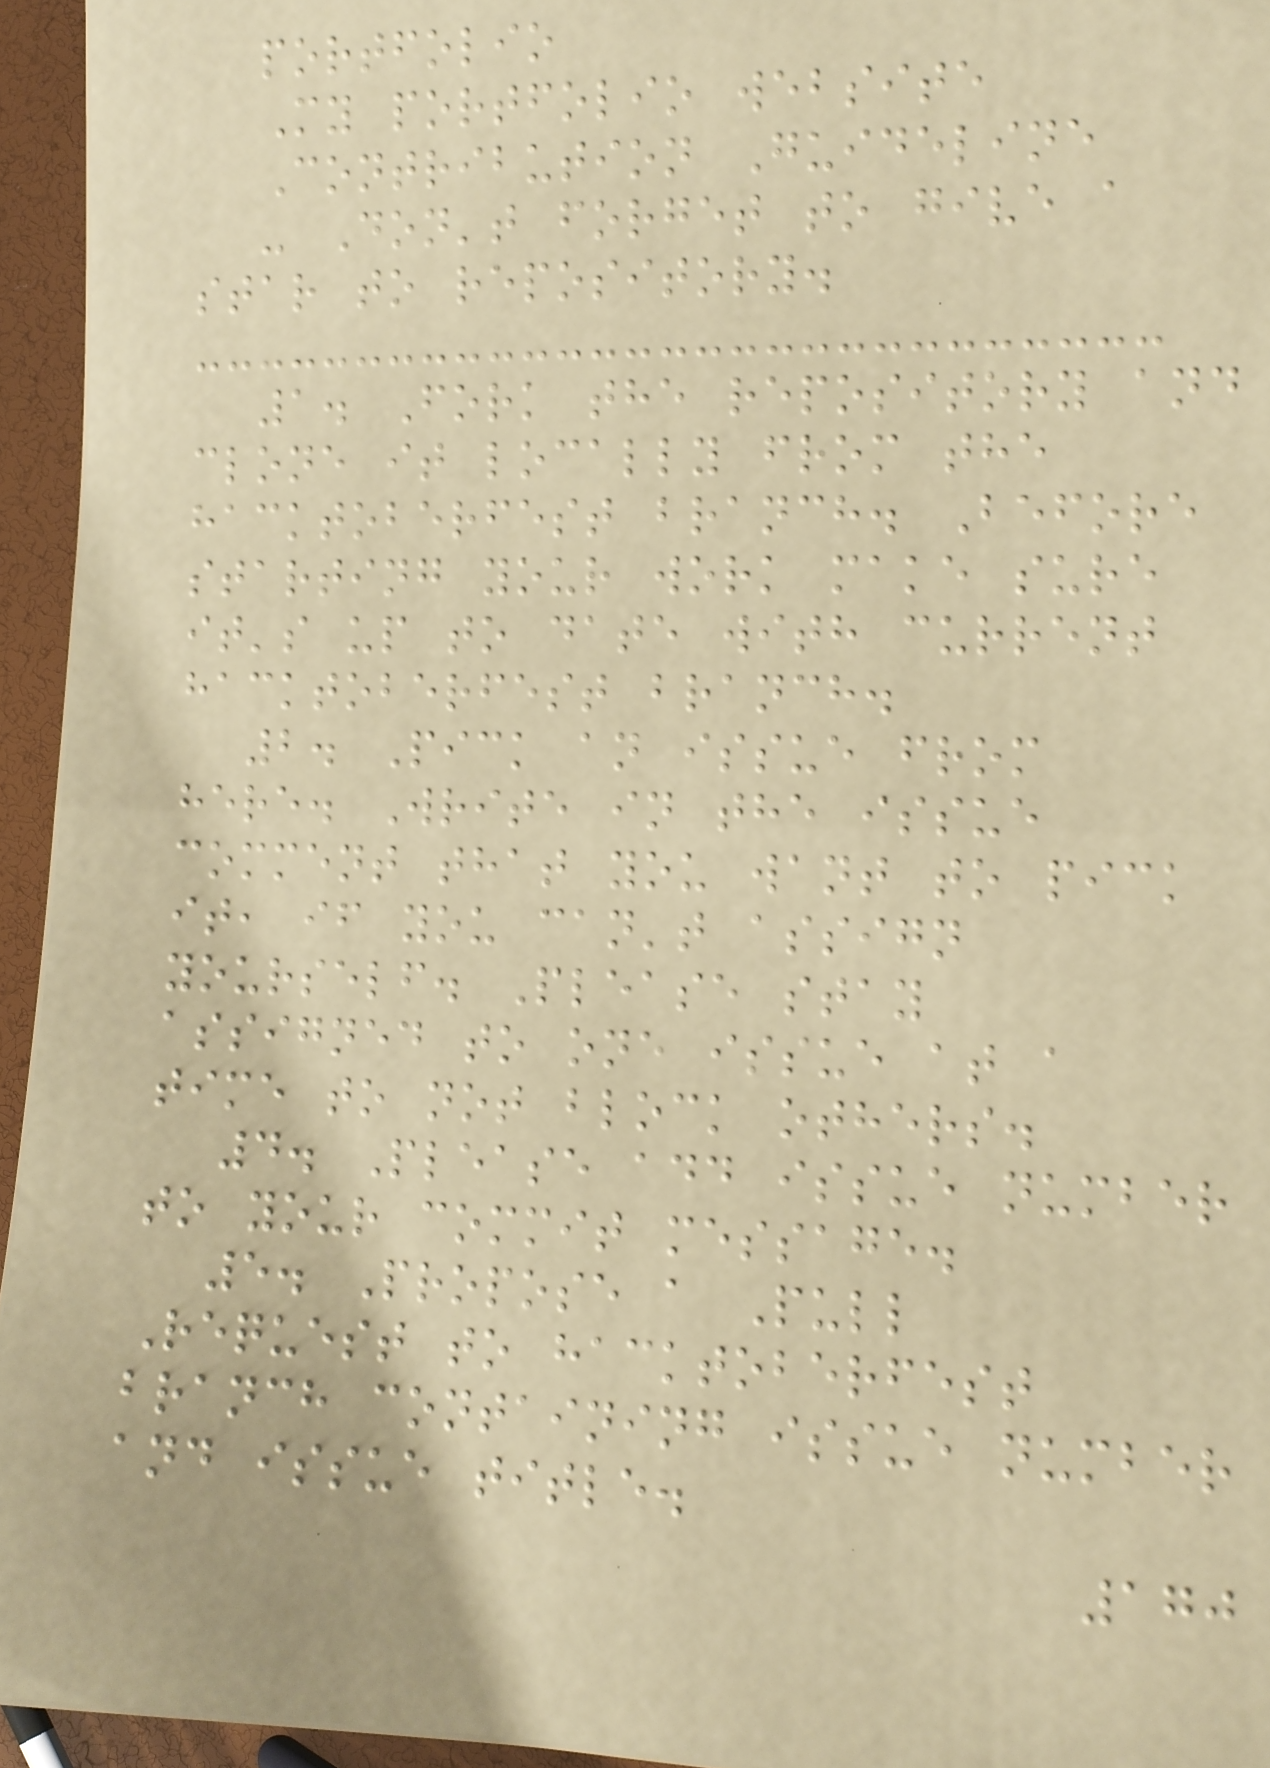portfolio
My portfolio website
Contribution Guideline
- Don't forget to give a
star to repository.
1. Fork the repository and
clone it locally from the
hacktoberfest branch. Before
starting your work make sure
it's up to date with current
hacktoberfest branch.
2. Pick an issue from
here. Write in the issue
comment that you want to pick
it, if you can't assign
yourself. Please stay
assigned to one issue at a
time to not block others.
4. Please add issue number
to your commit message.
5. Propose a Pull
Request to hacktoberfest
branch containing issue number
and issue title.
170
